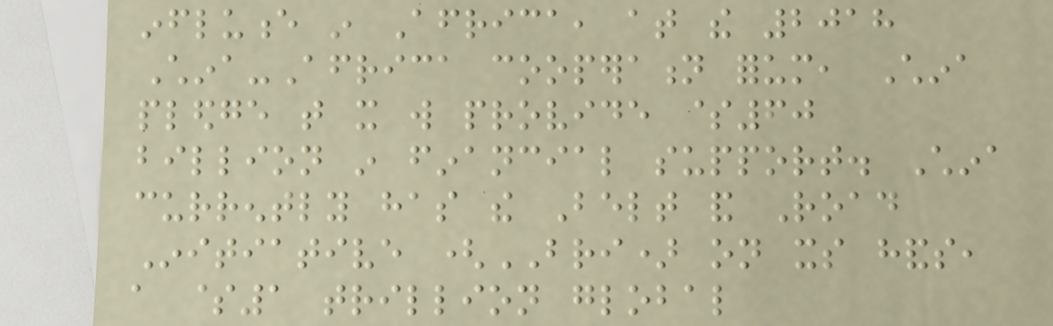influence in Africa, at the 2018
China-Africa cooperation forum, China
pledge that it will provide $60
billion in financial support. China
currently has the Belt and Road
Initiative (BRI) on its hands,
a $1 trillion global
